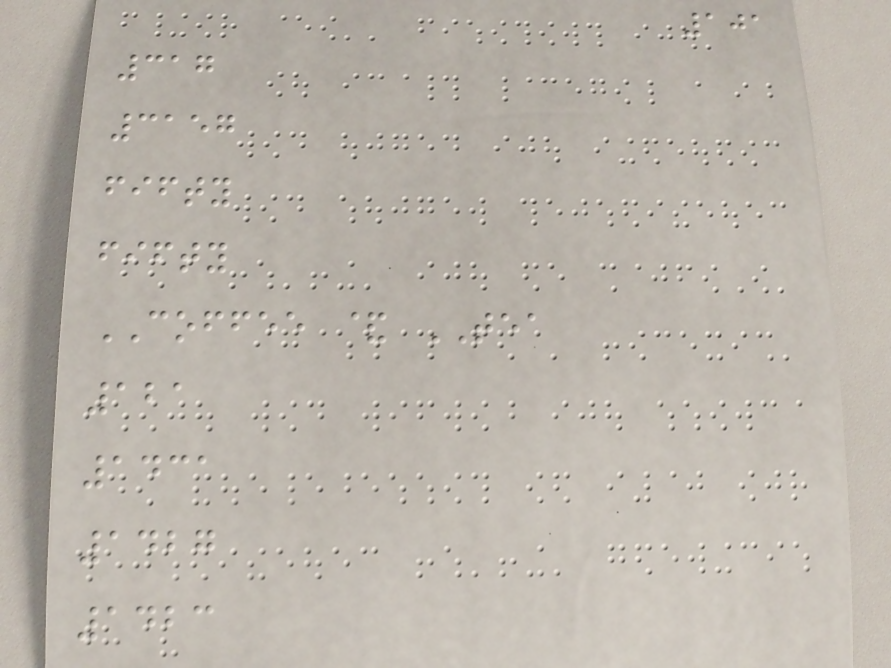101
317
3157
fifty
fifty
COFFEE & TEA
121
1431
1427
1423
